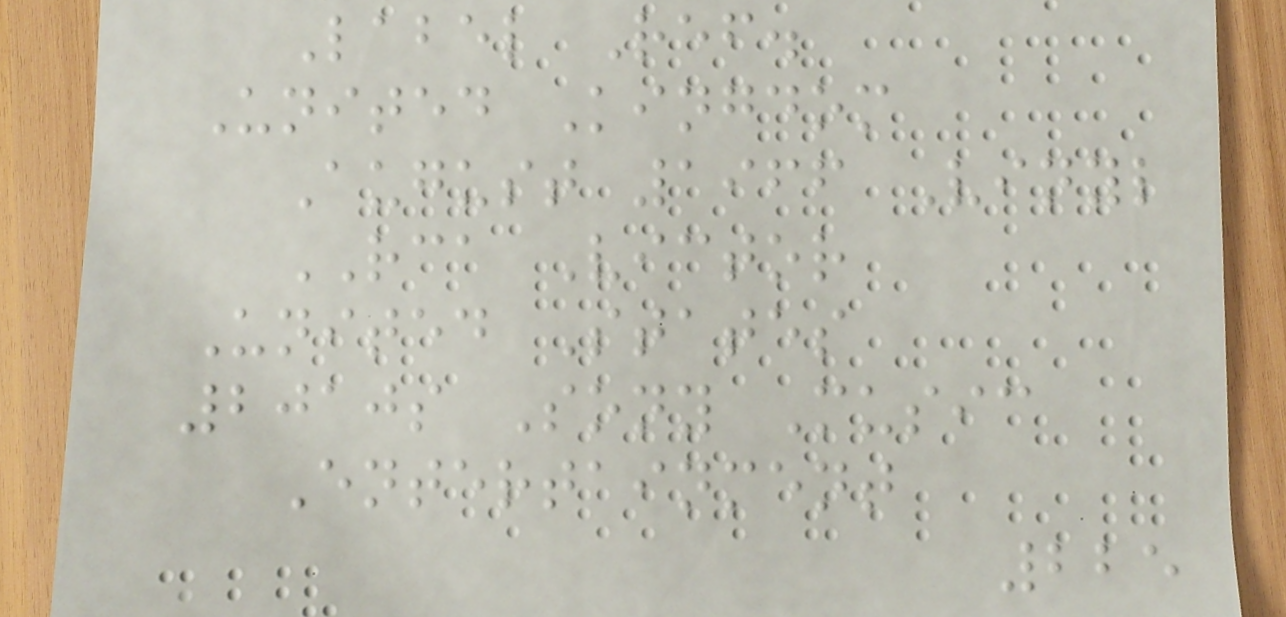Label Ref.
United Kingdom
August 1966 Vinyl
RCA Victor
United States
2010s Sony Music
Entertainment
225
